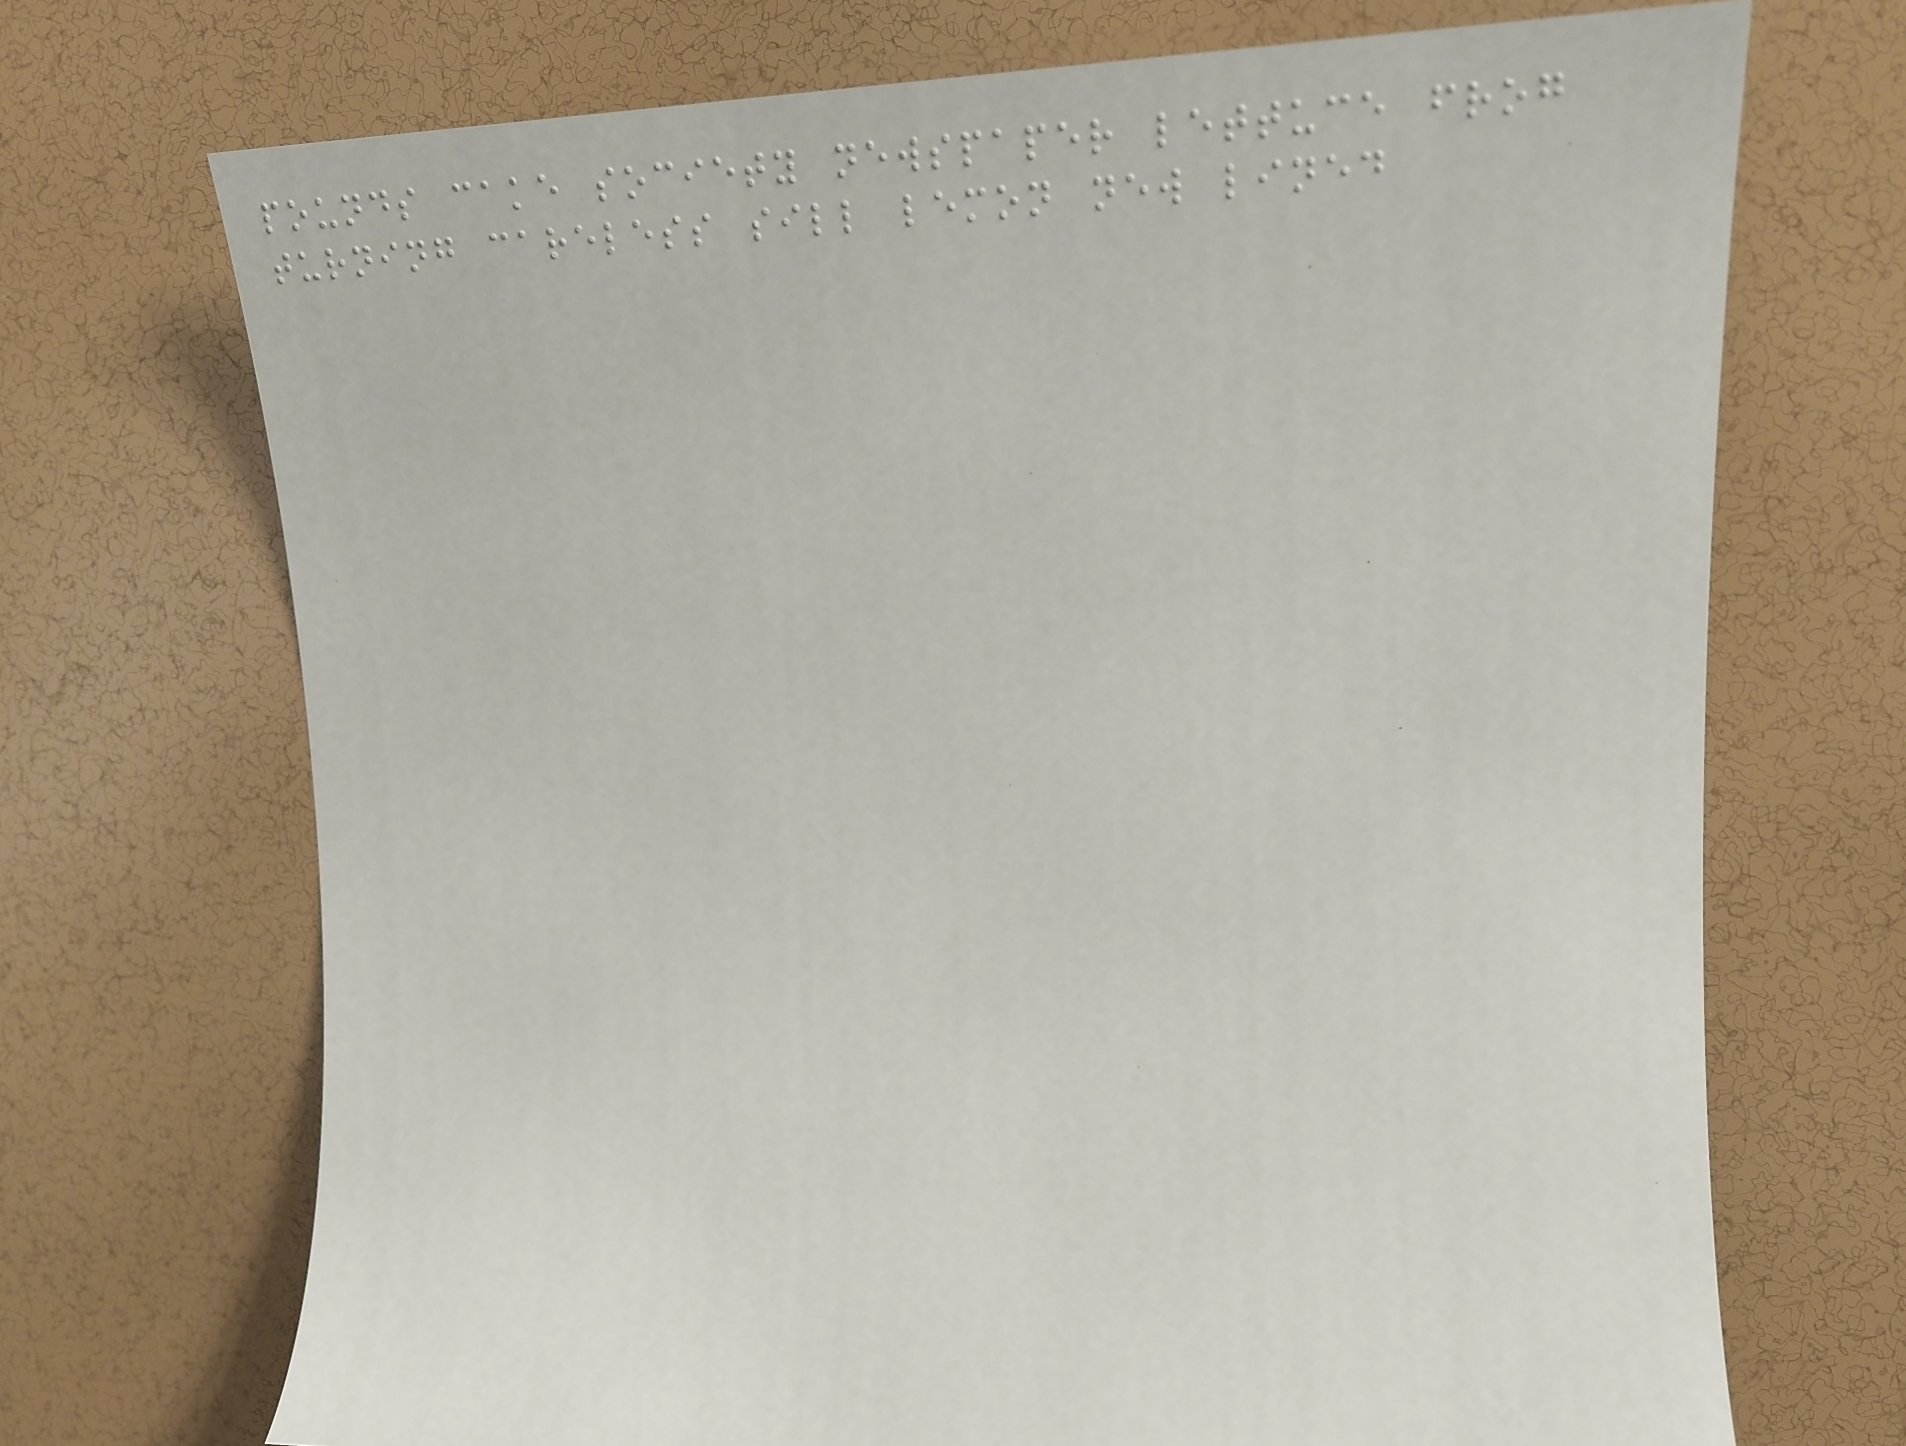pounds cake society newspaper lettuce frog
turning careless sill lemon new lined
